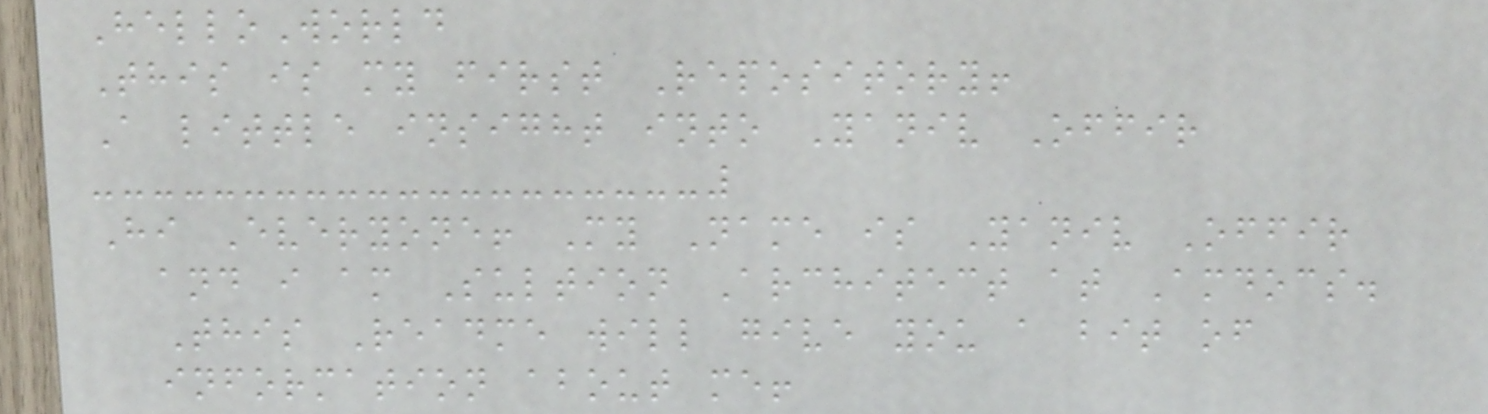HelloWorld
This is my first Repository!
A little insight into Yaniv Offir
Hi Everyone! My Name is Yaniv Offir
and i am Sultion Architect at Amdocs.
This Readme will give you a bit of
information about me!
